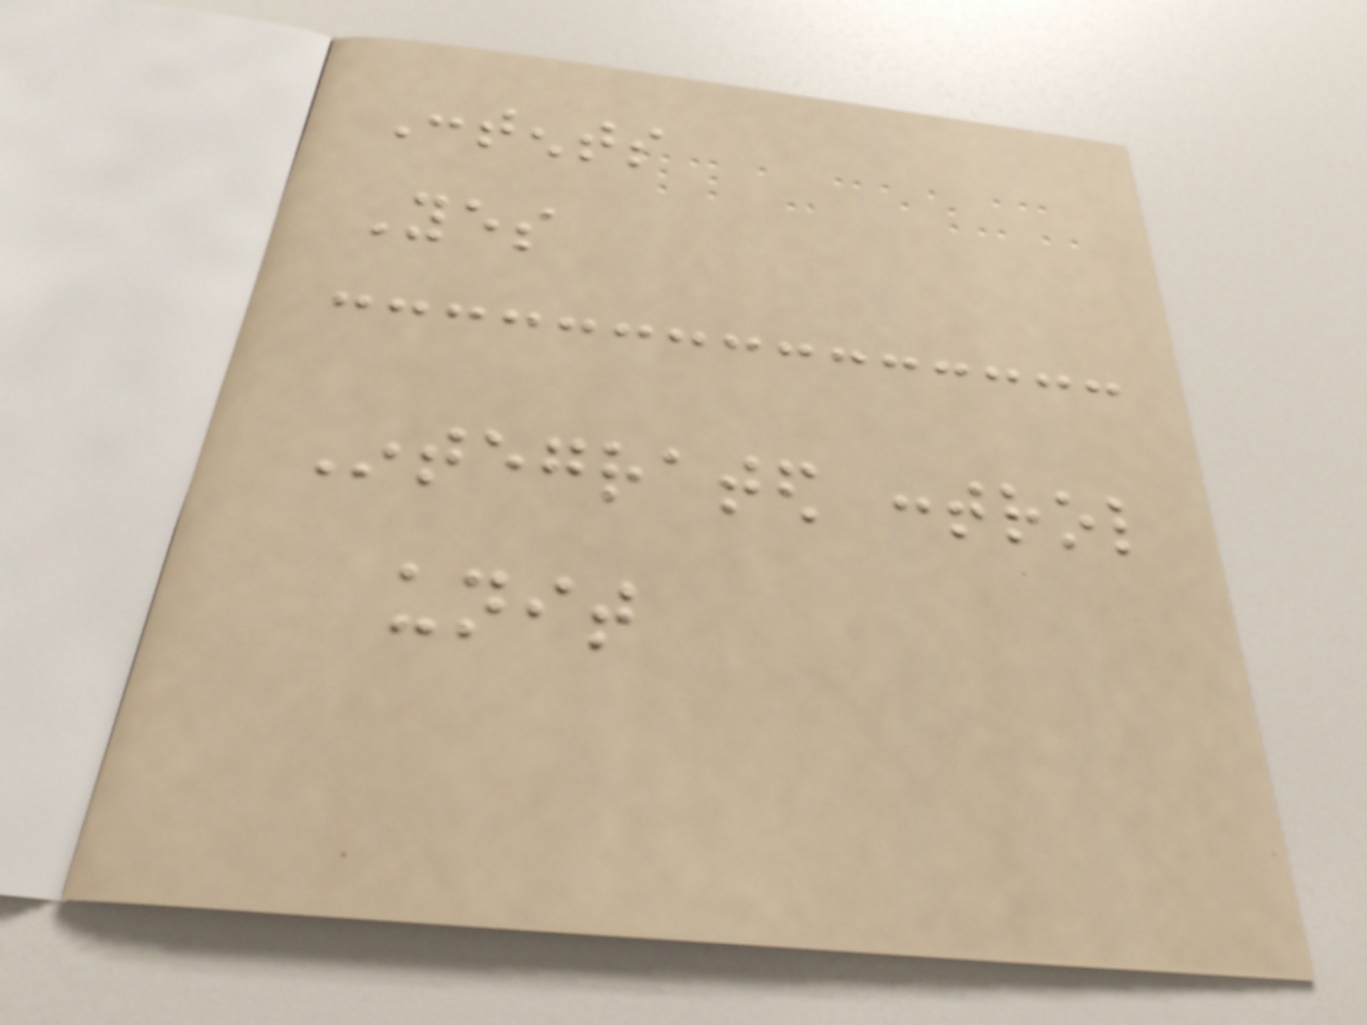Contents
Yes
Integrated control
unit
